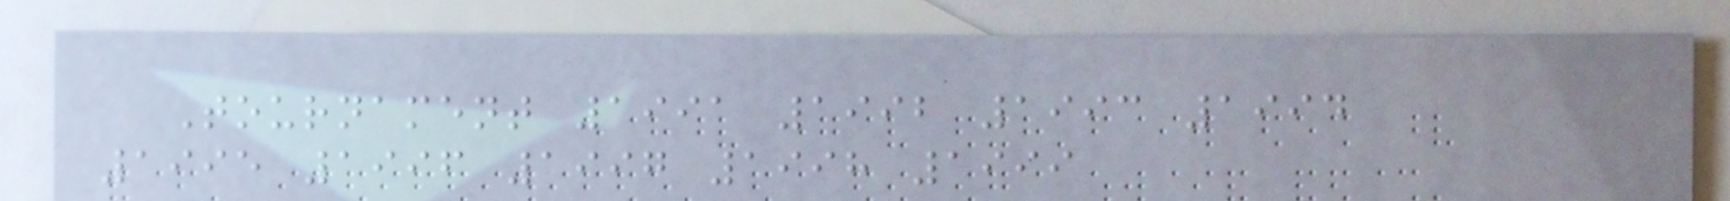Tournament 1991 1992 1993 1994
1995 1996 1997 1998 1999
